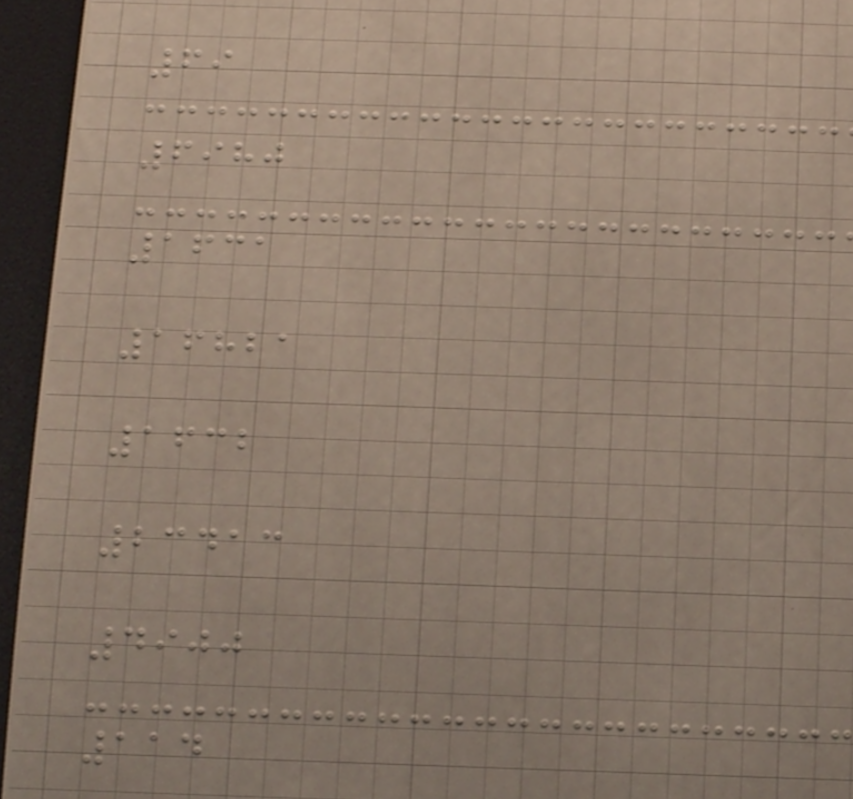69
6980
1631
16821
1632
23413
4900
114
